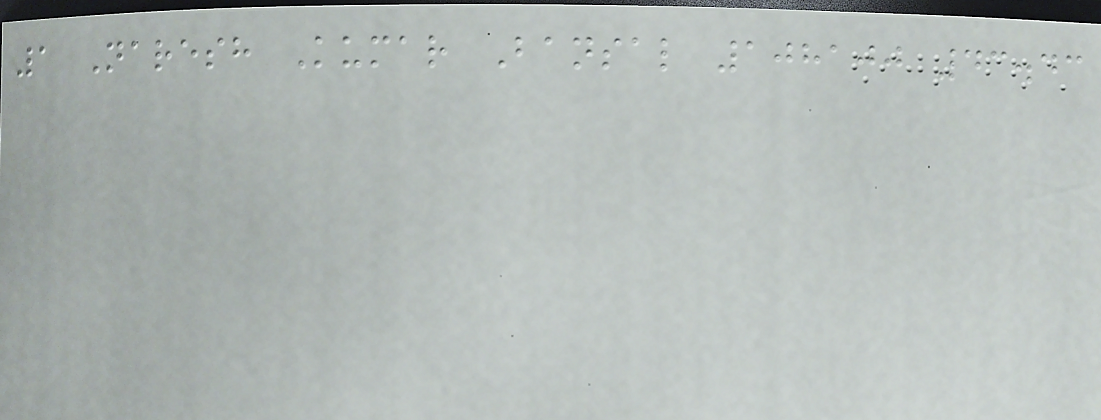1 Naresh Kumar Bansal 108100 43.43
